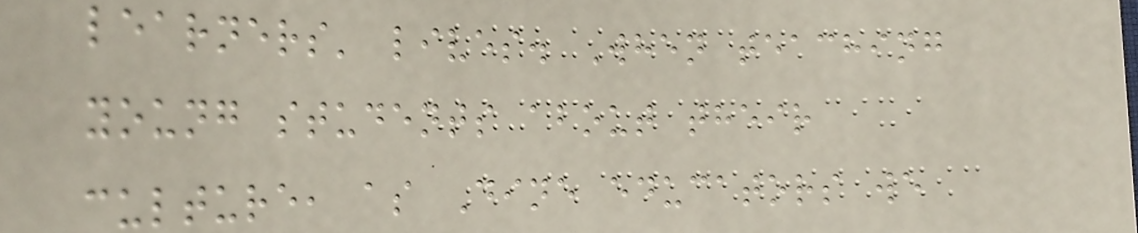learners' lives. When teaching
young students about their
culture, as Dine educators we
